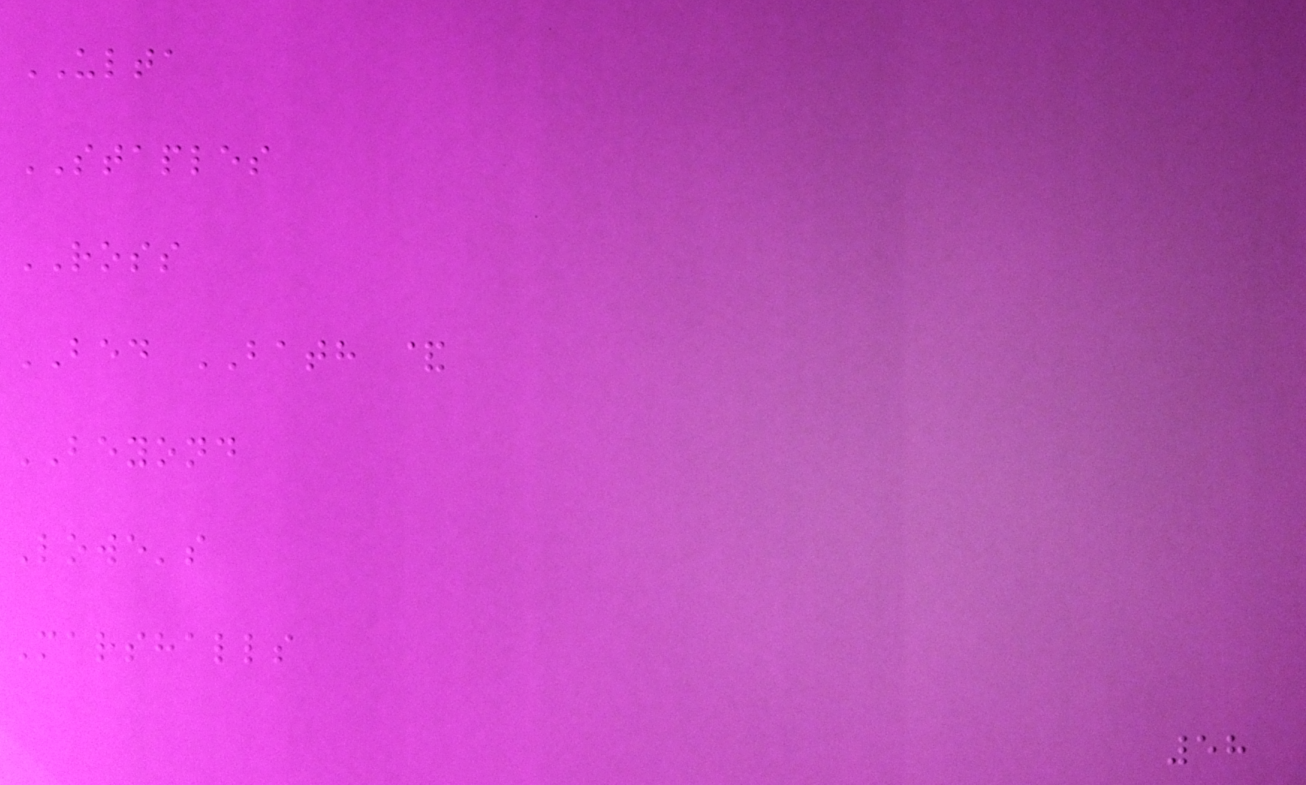ULTA
STAPLES
ROSS
BED BATH &
BEYOND
Lowe's
Marshalls
58
